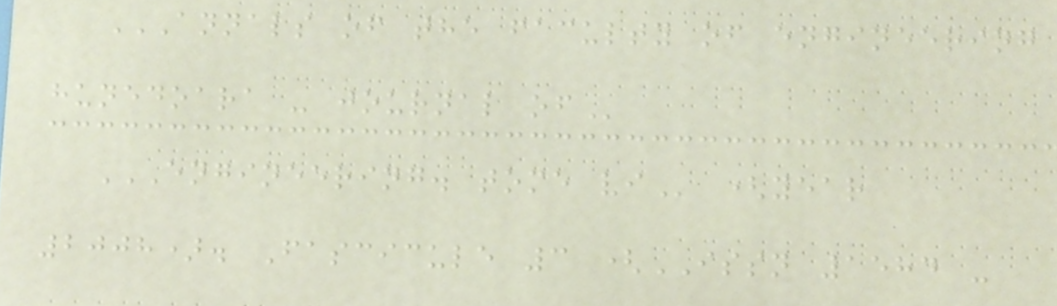ANNALS OF THE FACULTY OF ENGINEERING
HUNEDOARA - JOURNAL OF
ENGINEERING. TOME VI (year
2008). Fascicule 3 (ISSN 1584 -
